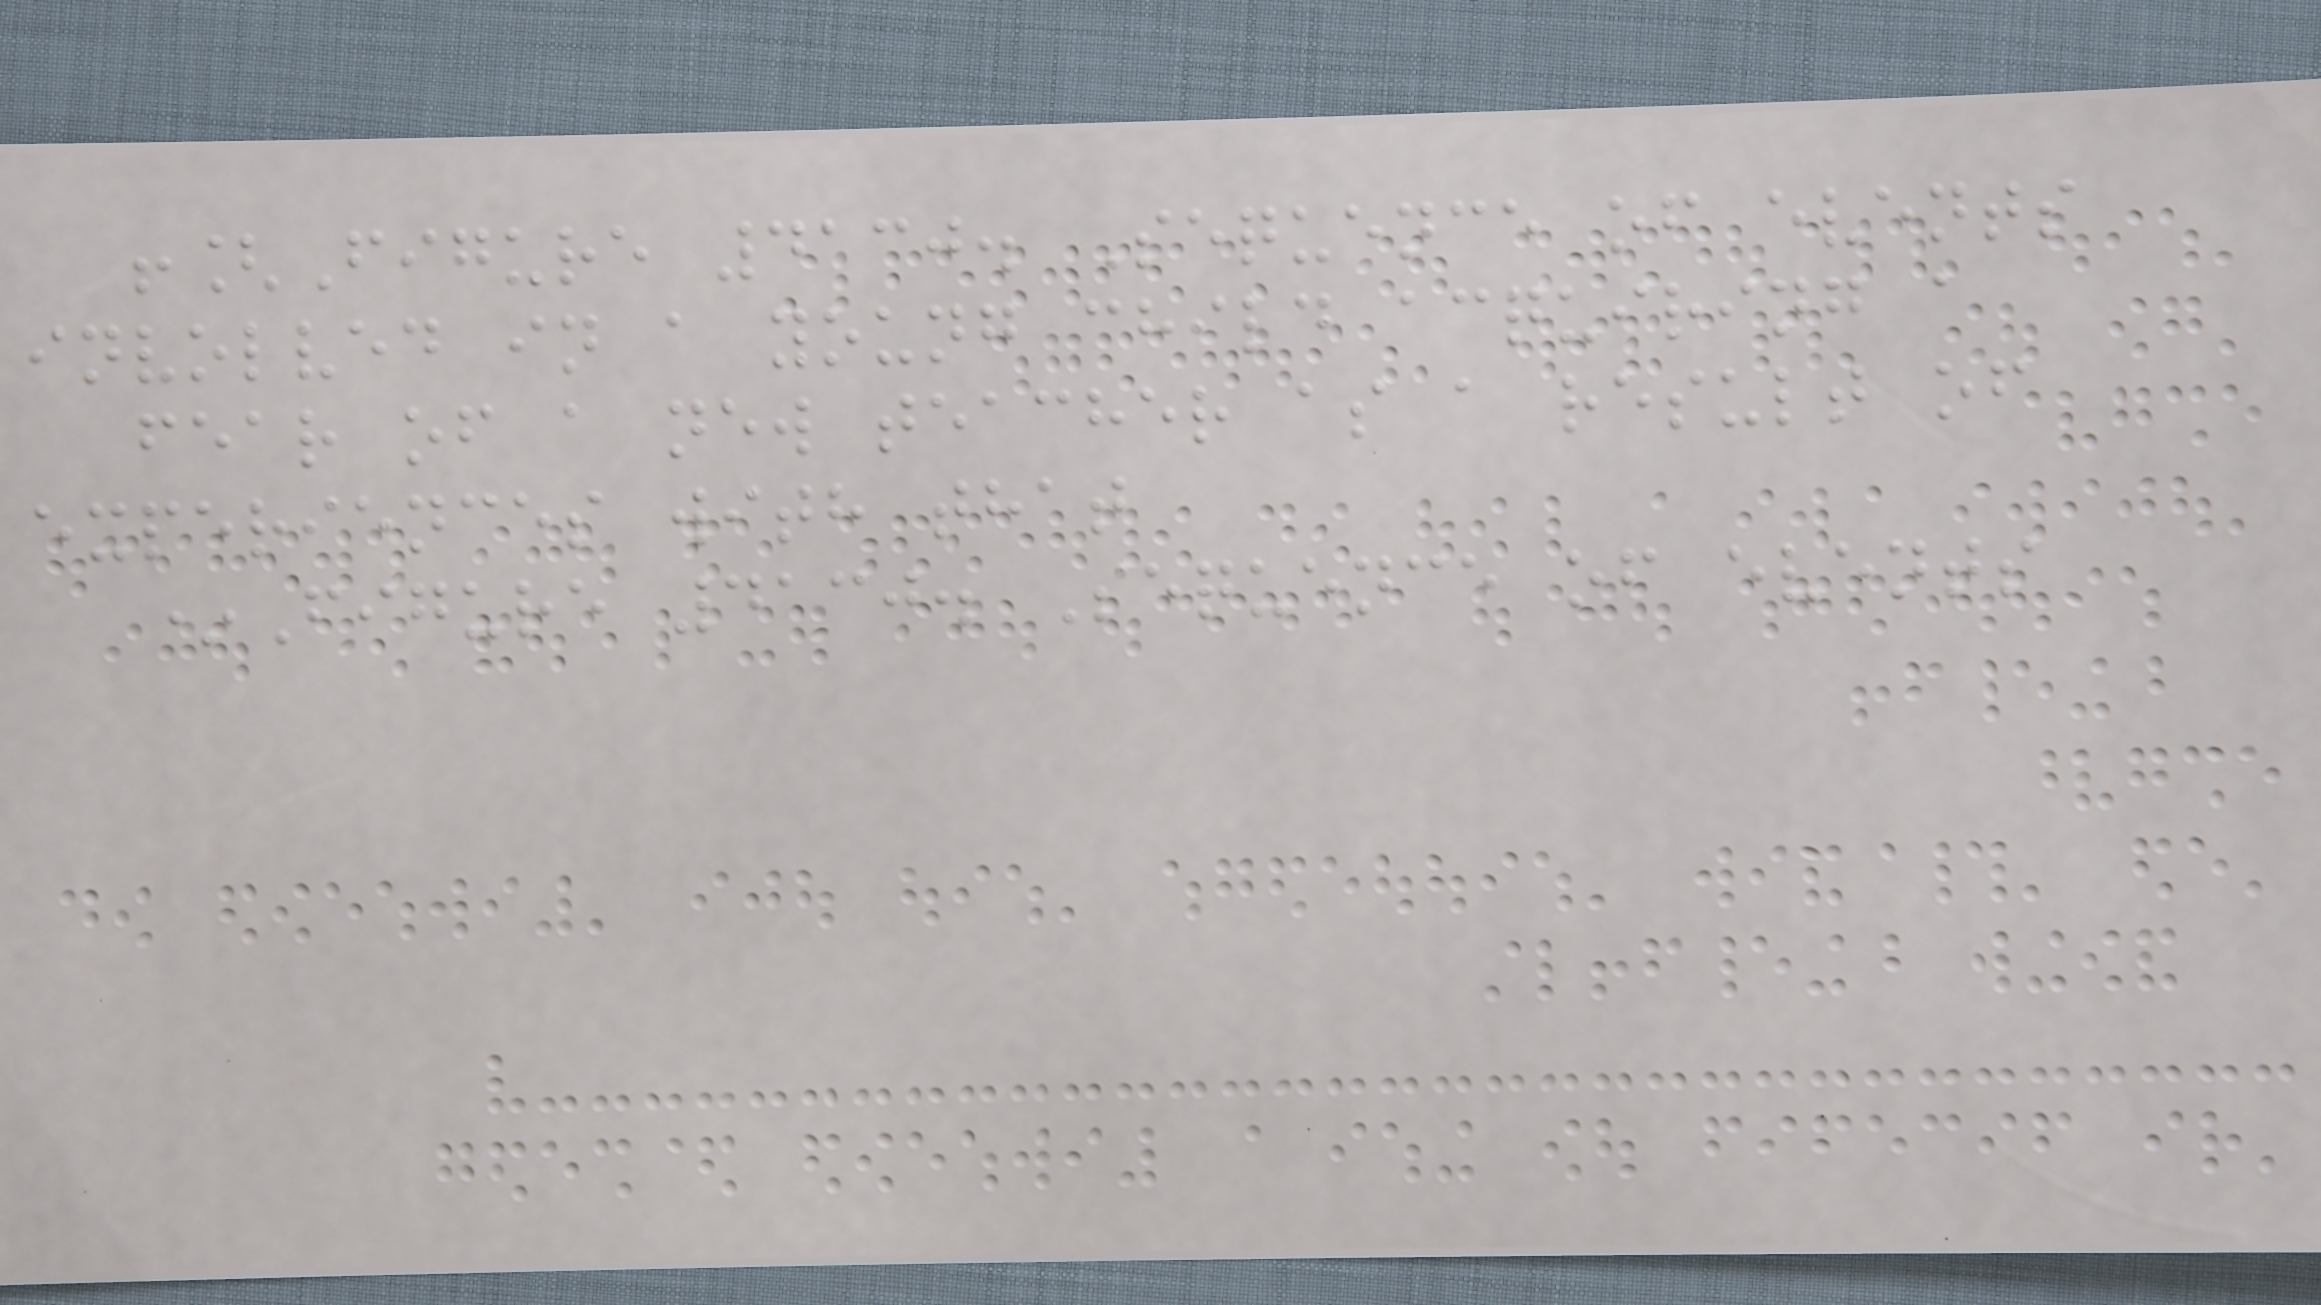![Figure 4130. Sequence of events
involved in a young child acquiring a
fear of a new teacher as a result of
experiences with that
*Figure 4130. Sequence of events
